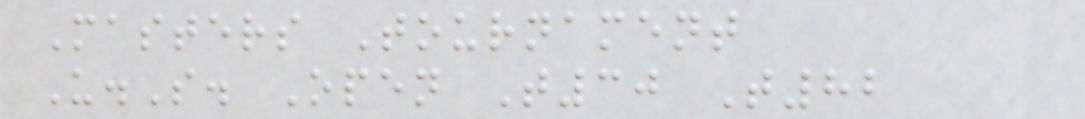Masters Tournament
U.S. Open T30 T82
